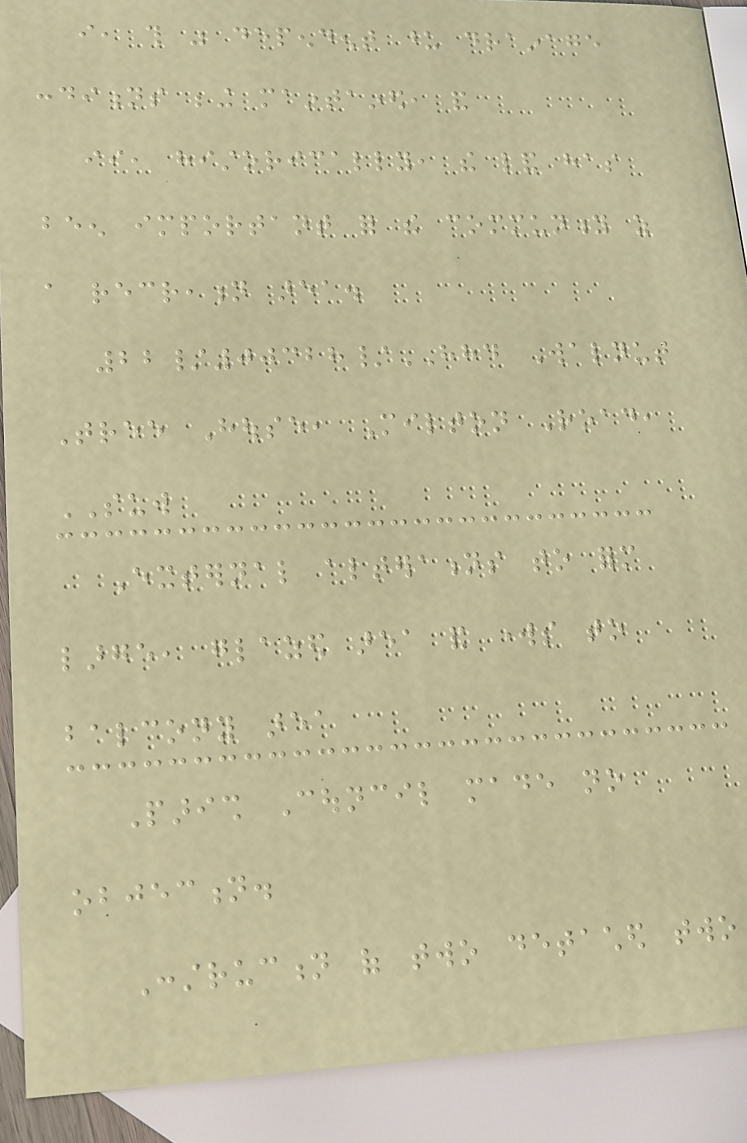i, this was dependent upon drainage
conditions being maintained, and
ii, historically, the land has
been important for the community as
a recreation area.
22/00328/HHD Walnut
Tree House, Milton Road,
SUW
External alterations to form
large, glazed area and works to
balcony area
Parish Council made no
objection.
Construction of two detached two
